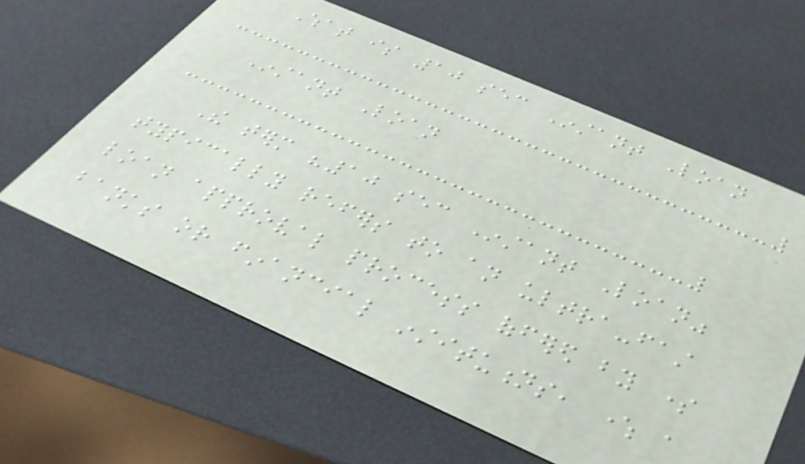What is 10 sec Instant Loan
Instant Loan
The term "10 sec Instant Loan"
typically refers to an ultra-fast
loan approval process offered by some
banks or financial institutions, where a
